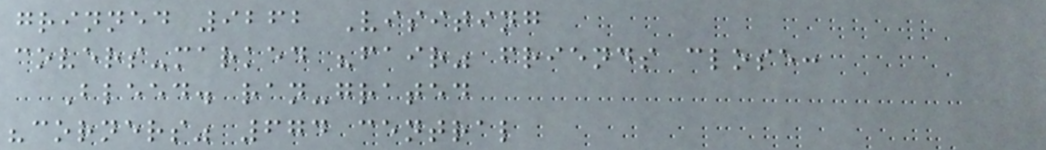grinned 9262 Visiting
covers-marked "fair" friends close:
Bleed. ran-grated
"corners" 674 central
